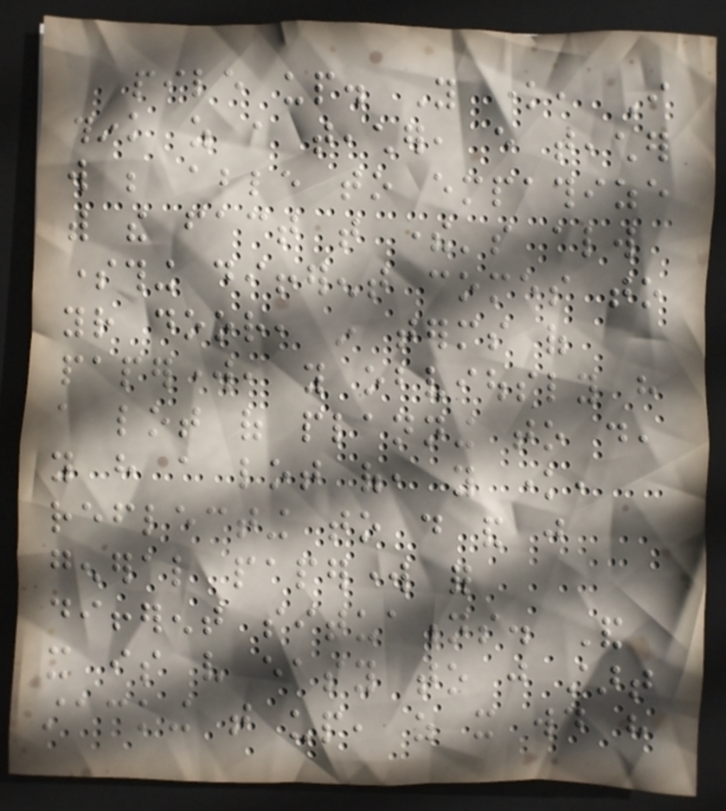pile up. You know, I
think as a teacher, every teacher
will be able to empathize
with the fact that there's always
something different comes to
your door, in terms of
paperwork, you obviously have
a lot of planning to do,
you have a lot of, you know,
reflecting to do and just
general paperwork for
different situations. And
it is very easy to just start
stacking that up, as it would have
